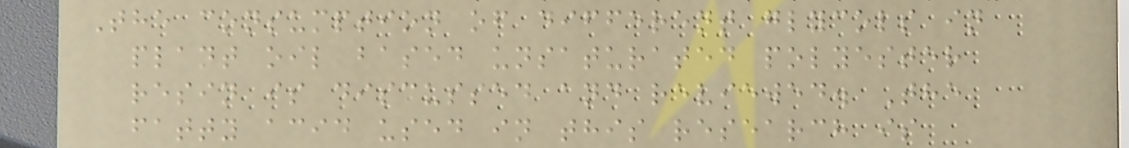The consumption of different glycols in
plant oil based unsaturated polyester
resin is discussed and reviewed. The
fatty acid used in this research is
